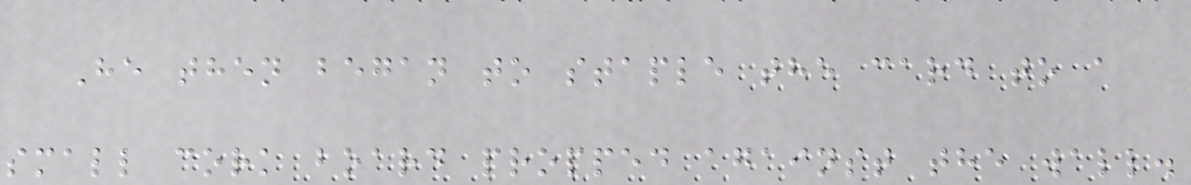He then began to staple the card to a
small cork board propped against the wall.
